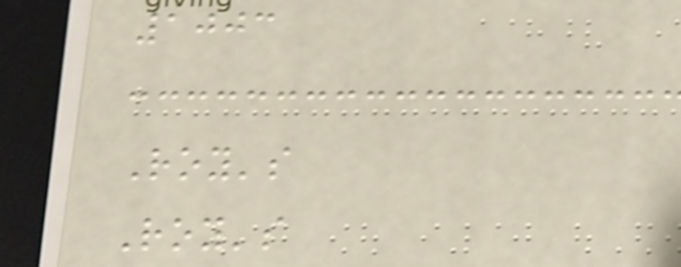1003
Roy's
Roy's
